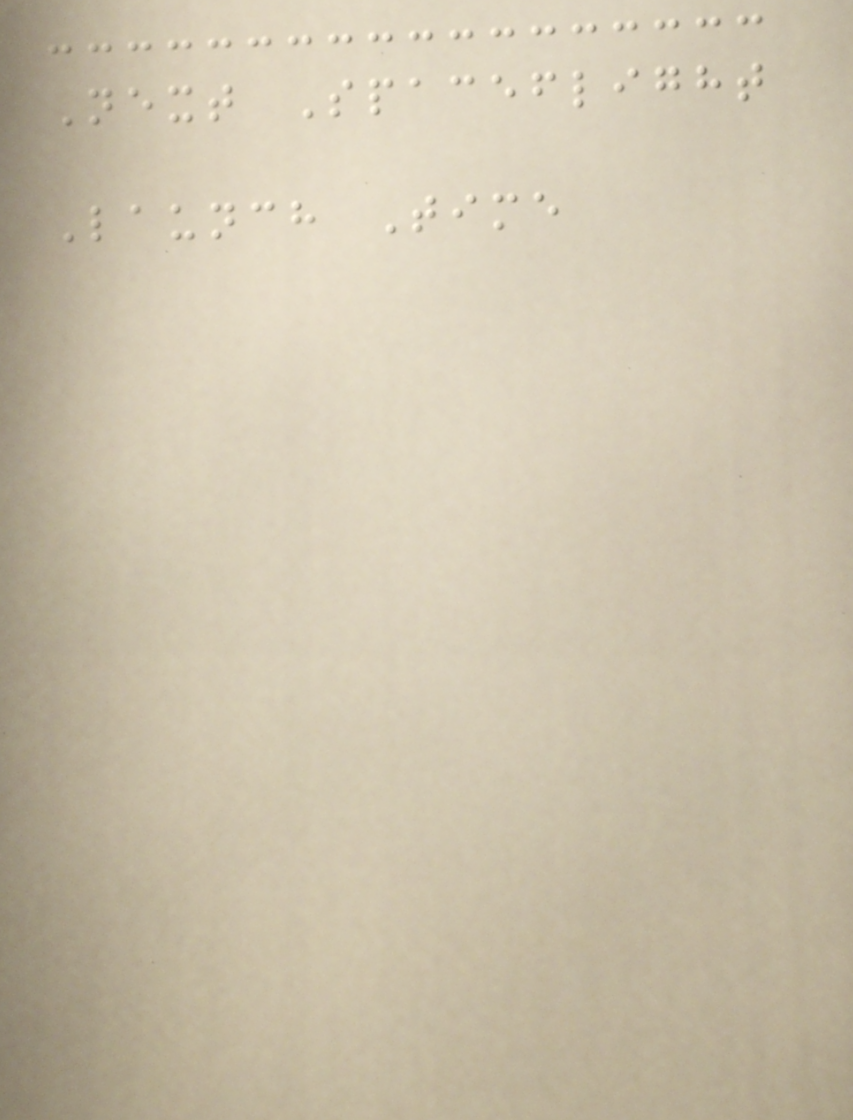Next Spaceflight
Launch Time
